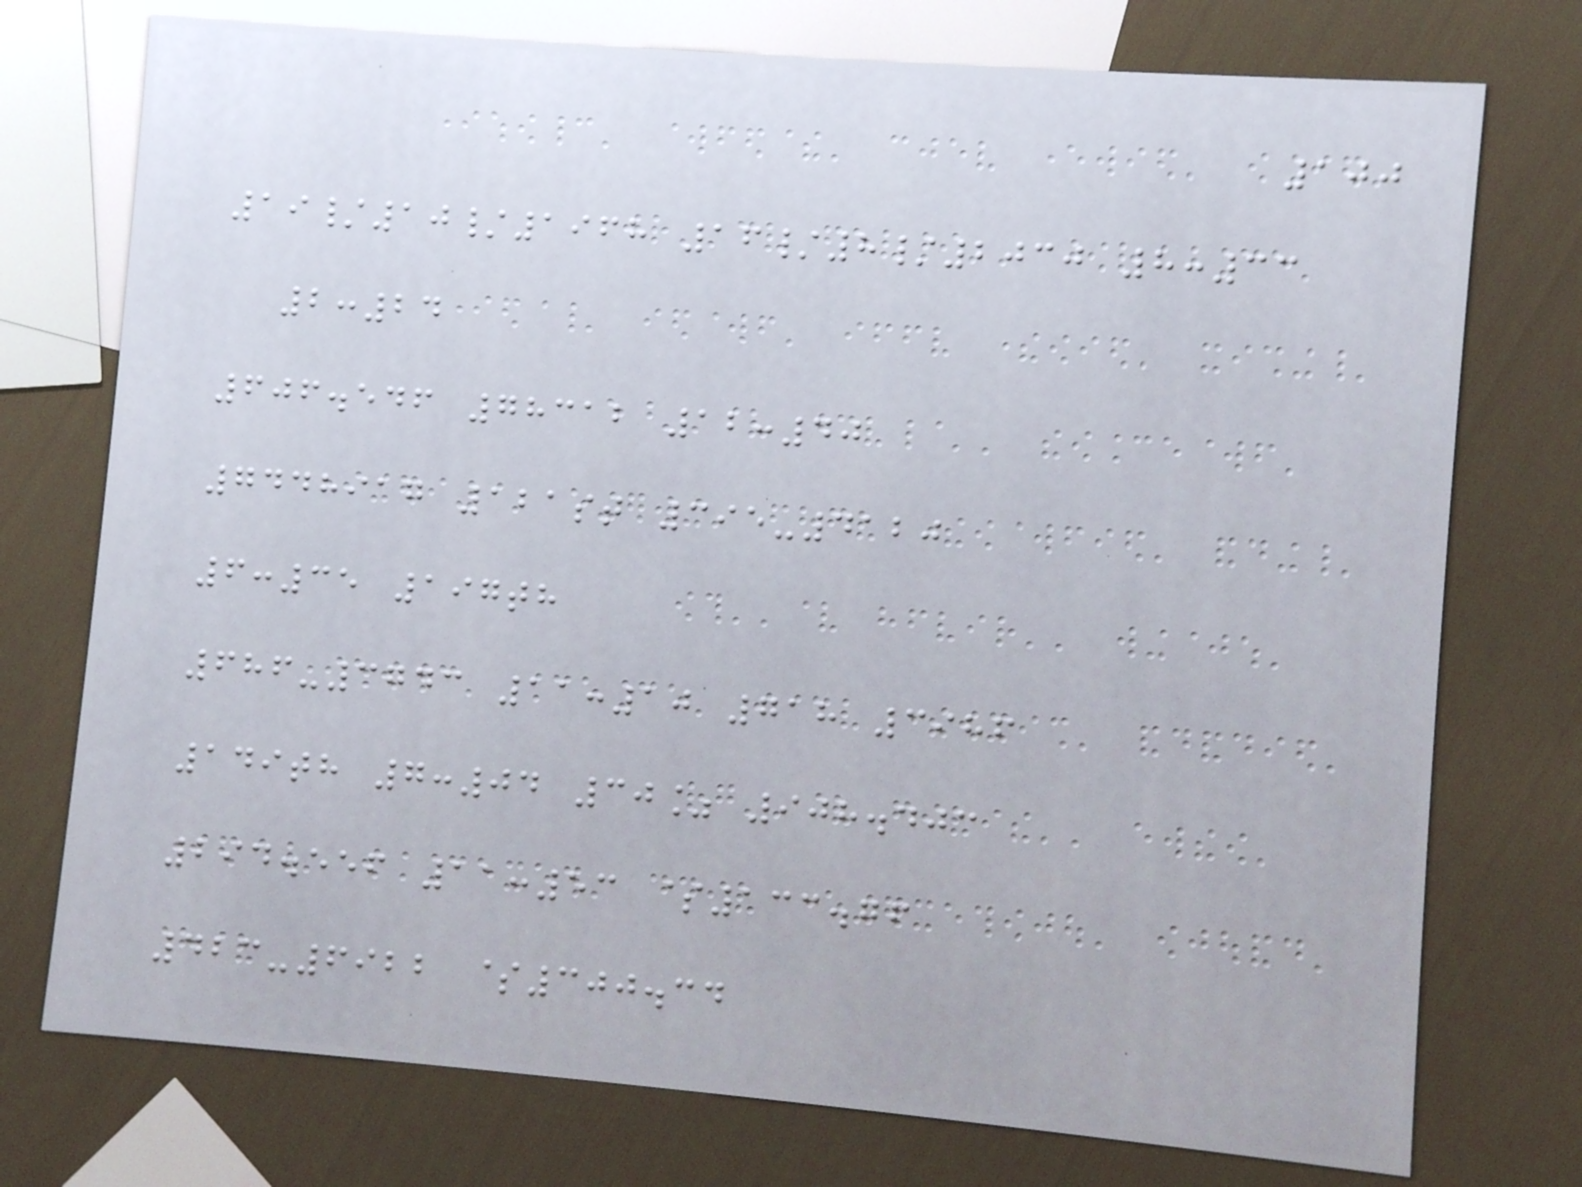100
19/10/1968 16/8/2030 8:33
2:24
606.546 78312 12:40
7448917 121st 395-4120
6:35 197th
686-3743 11:10 718 3986
149th 7:04 30% 908.403
294.556 11:53 $133.76
423-6922 $300.34
